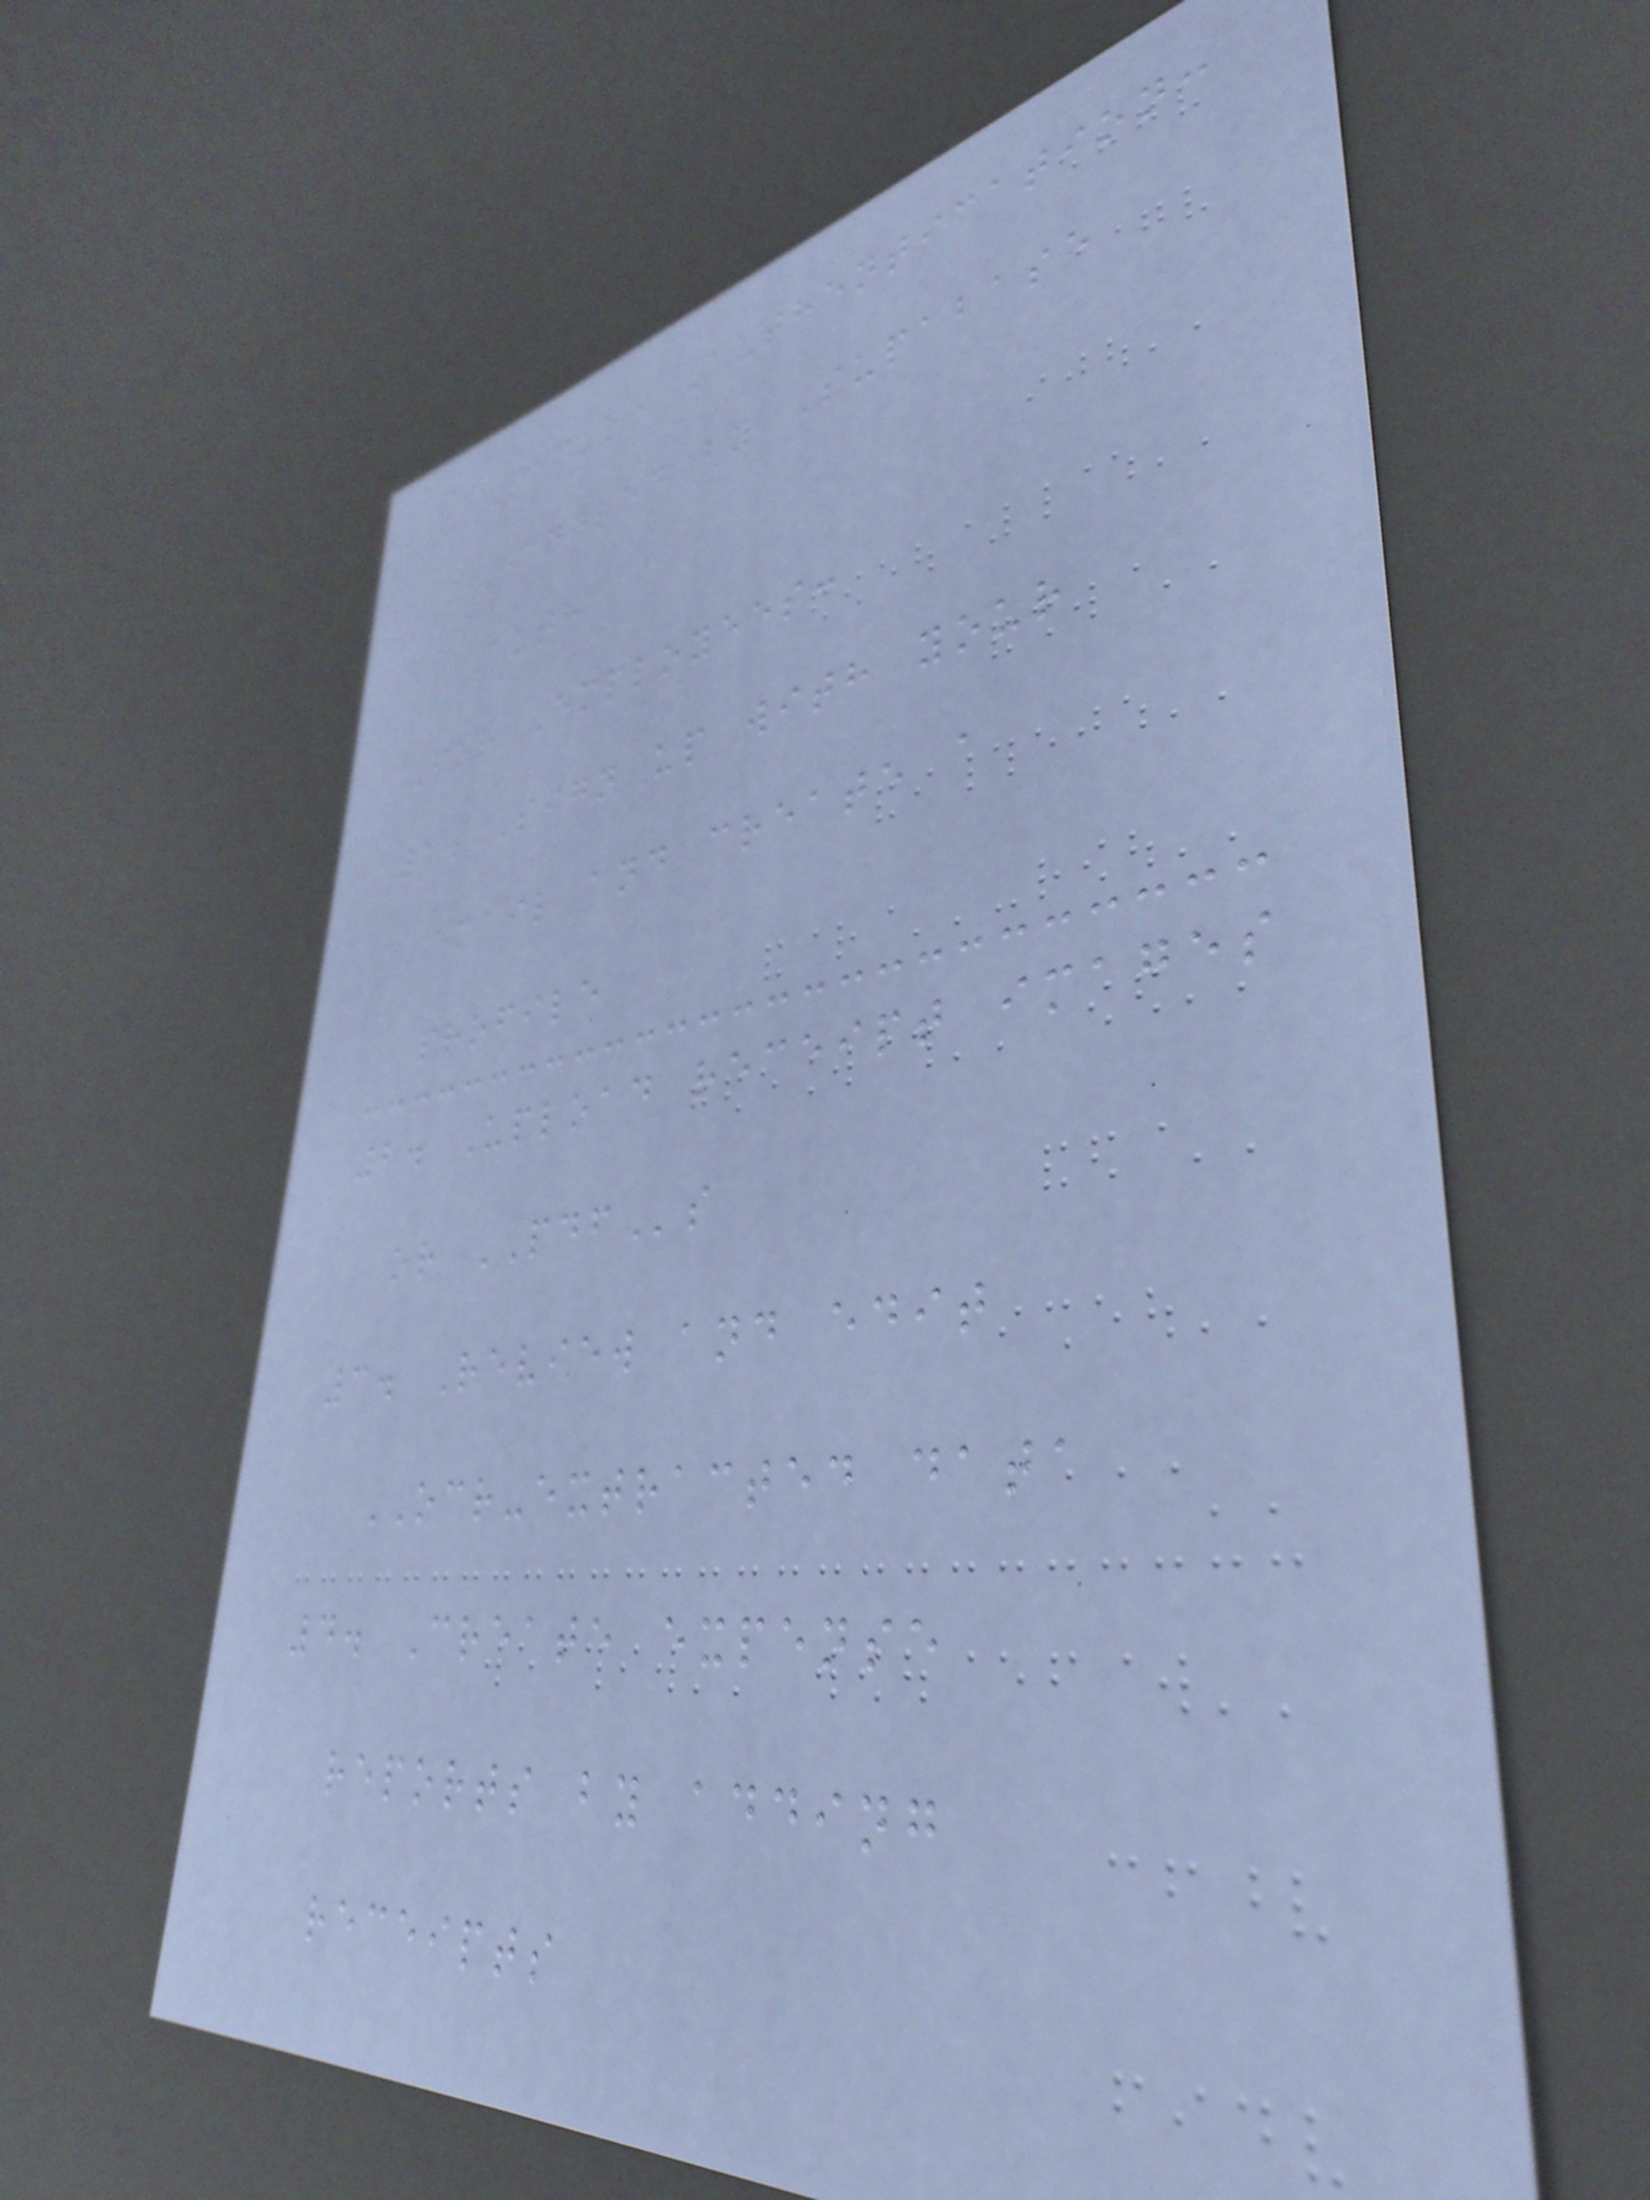- Secure Authentication:
Handled by Supabase
Auth
For Employees:
1. Sign up with your
email and create a
profile
2. Upload receipt images
or PDFs
3. Review and edit
OCR-extracted data
4. Create expense
reports by adding
receipts
